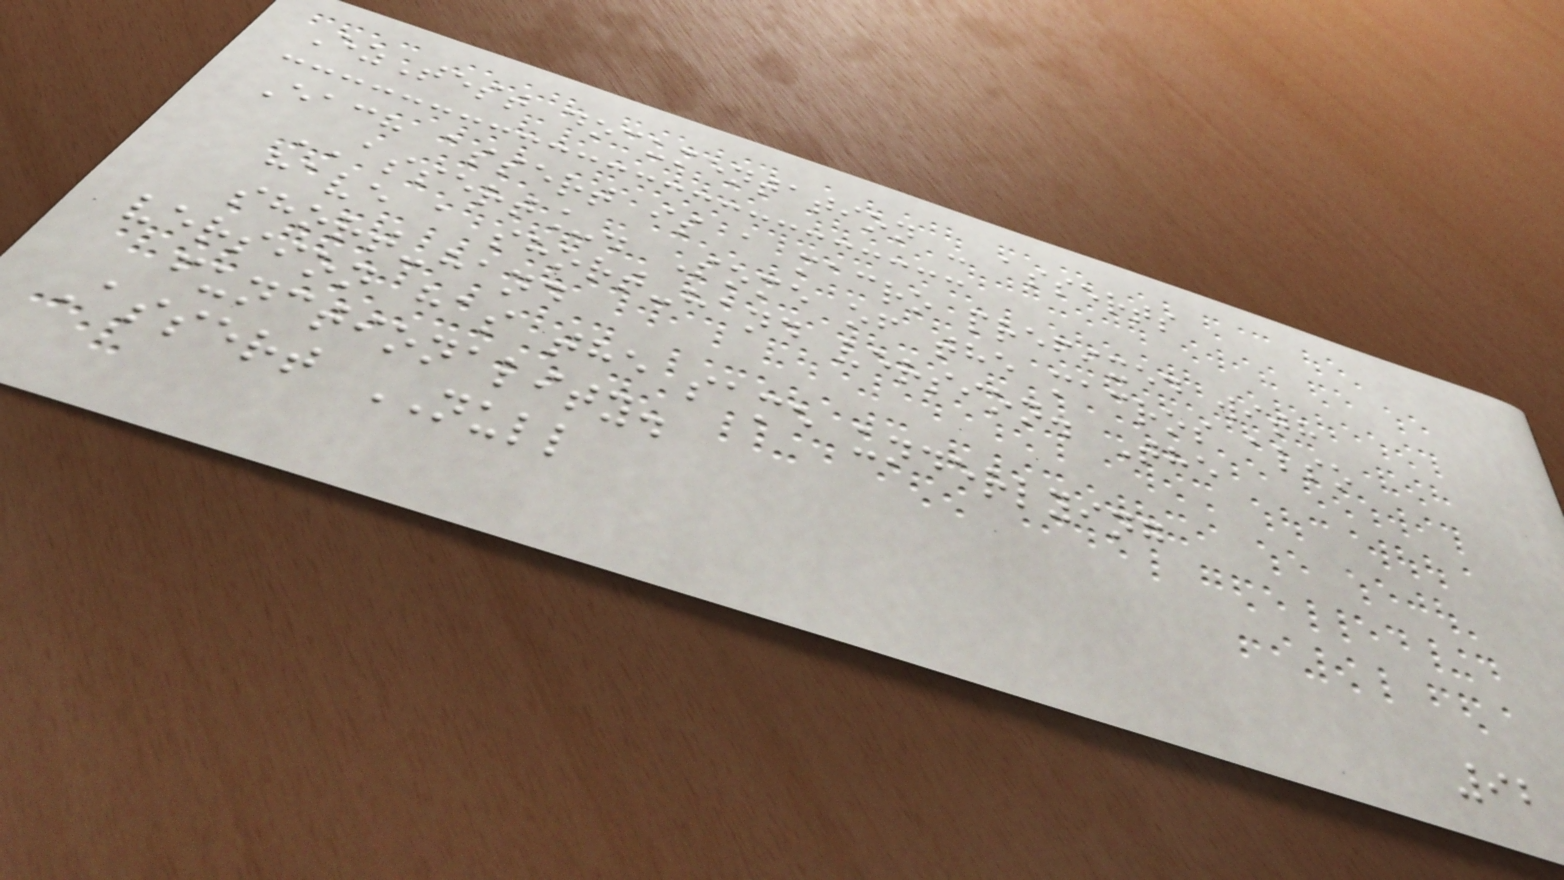EzTest documentation - asserts
Each assert is a macro prefixed with
ASSERT_. Some of the macros also
have a short-hand version. The
short-hand
version has the same underlying
functionality.
Assert NULL
92
